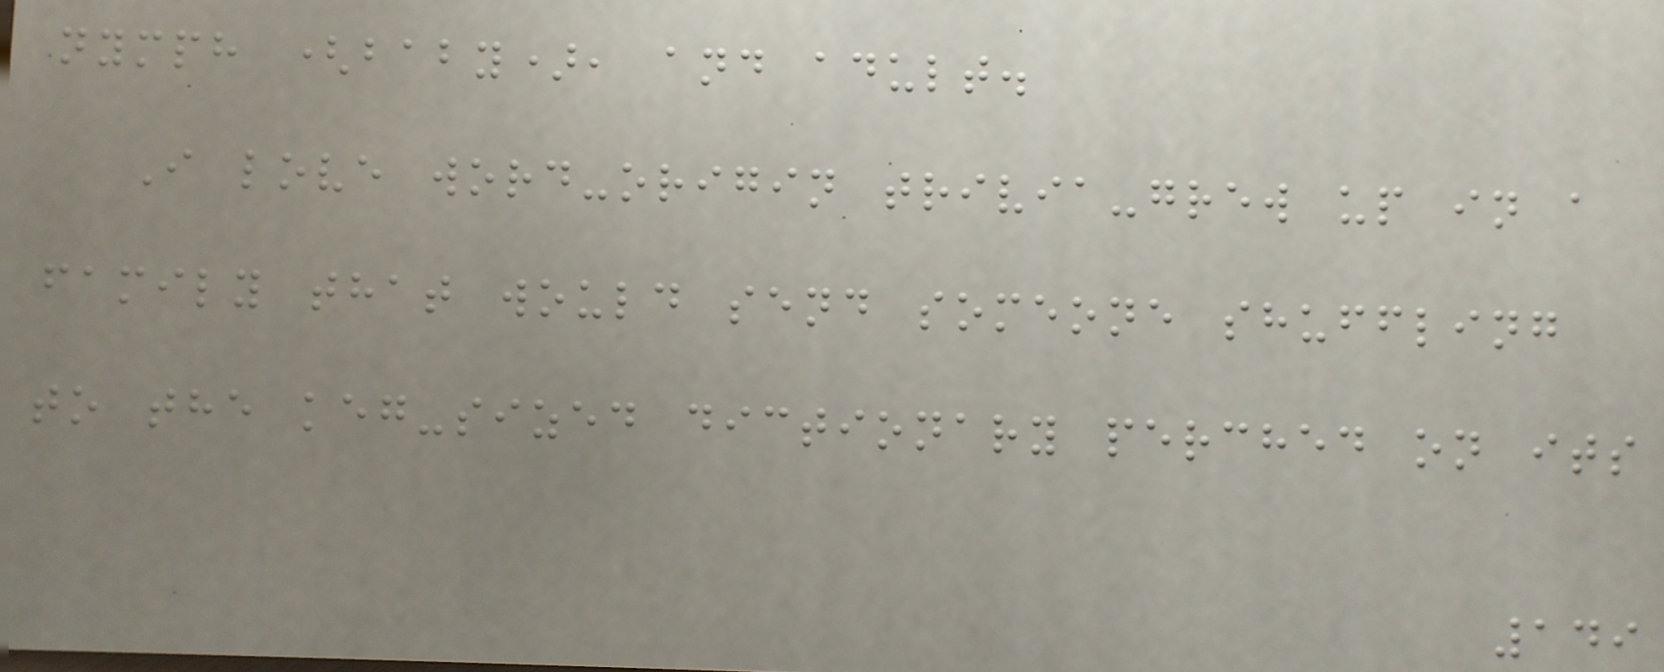nymph (baby), and adult.
I love word-origin trivia-grew up in a
family that would send someone shuffling
to the keg-sized dictionary perched on its
149
